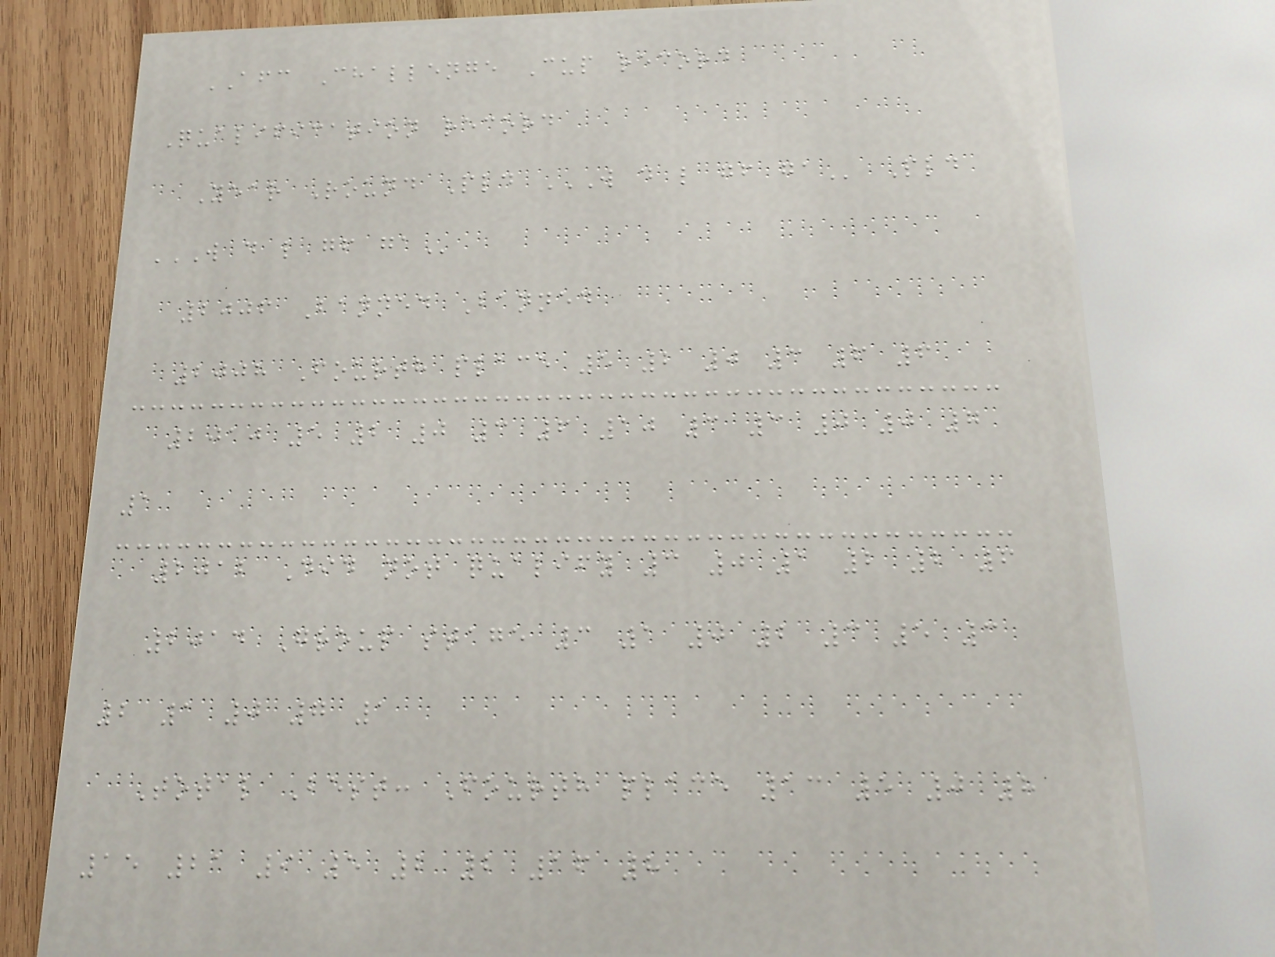AFC Challenge Cup record
Qualification record
Year Round Pld W D L GF GA Pld
W D L GF GA
2006 Banned Banned
2008 Fourth place 5 2 0 3 6 6
2010 5 2 0 3 6 10 3 3 0 0 7
1
2012 Did not qualify 3 0 1 2 2 6
2014 Group stage 3 1 0 2 3 5 3
2 1 0 7 1
Total Best: Fourth place 13 5 0 8
15 21 9 5 2 2 16 8
